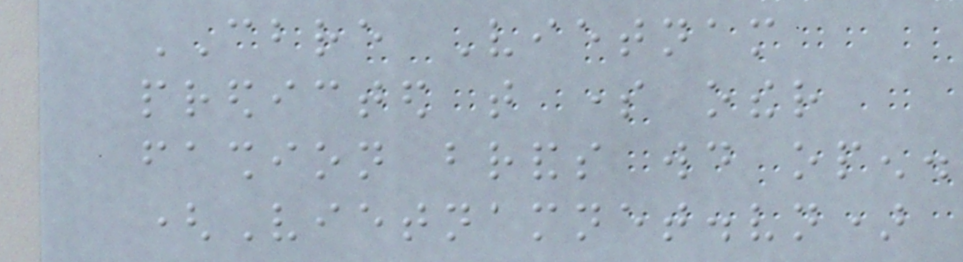CBRE Vietnam
predicted that some other
fashion brands would open.
(Vietnamnet.vn)
